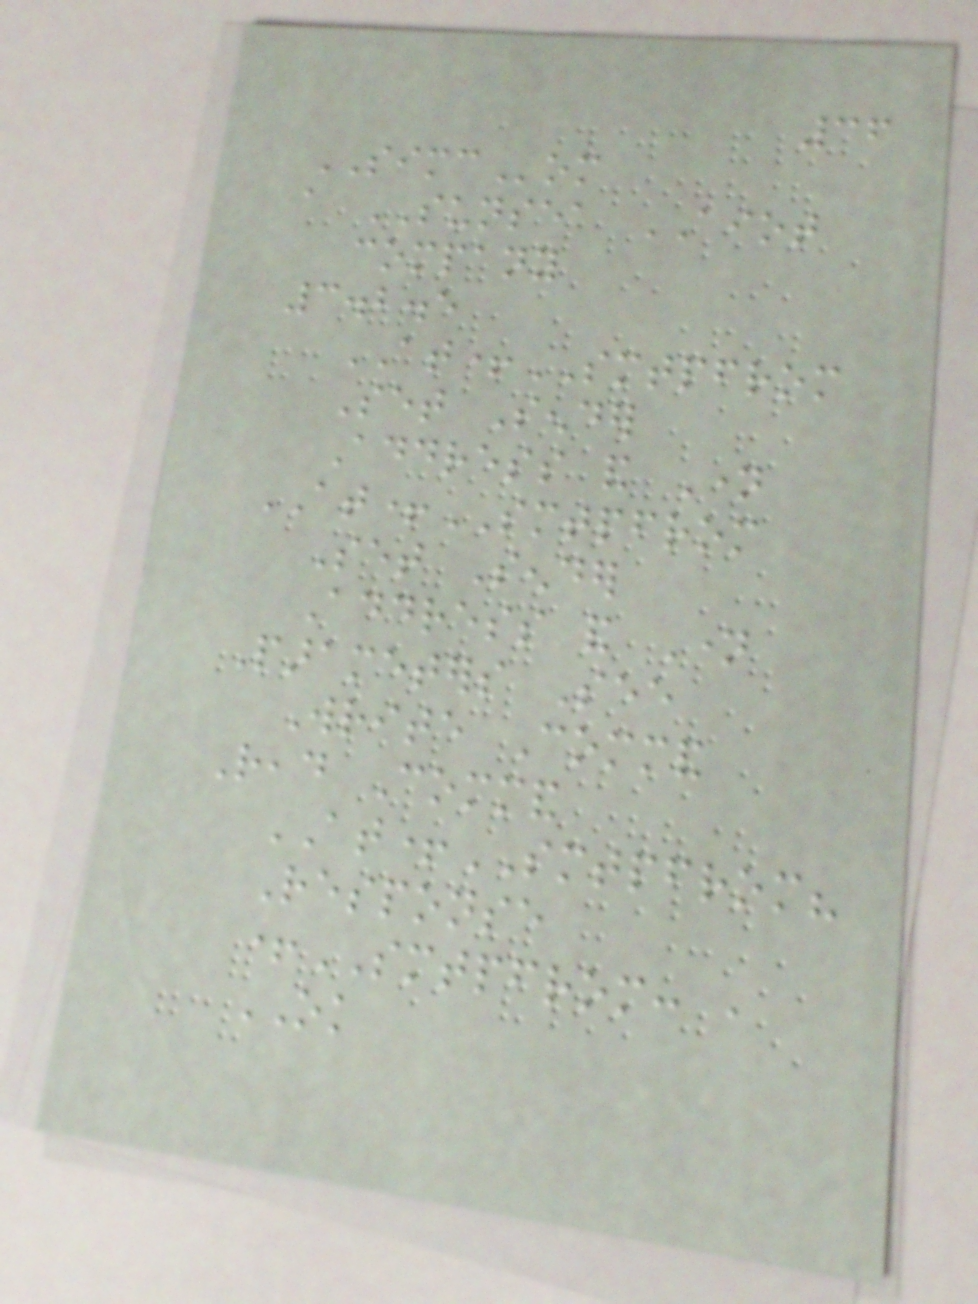36
SIMCom
a SUNSEA AIOT
company
3.2.5
AT+SMTPFROM
Set Sender
Address and Name
AT+SMTPFROM
Set Sender
Address and Name
Parameters See
Write Command
Read Command
AT+SMTPFROM?
Response
+SMTPFROM: ,
OK
